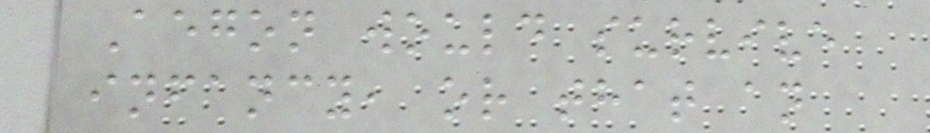Aegon would survive
infancy, or that an
